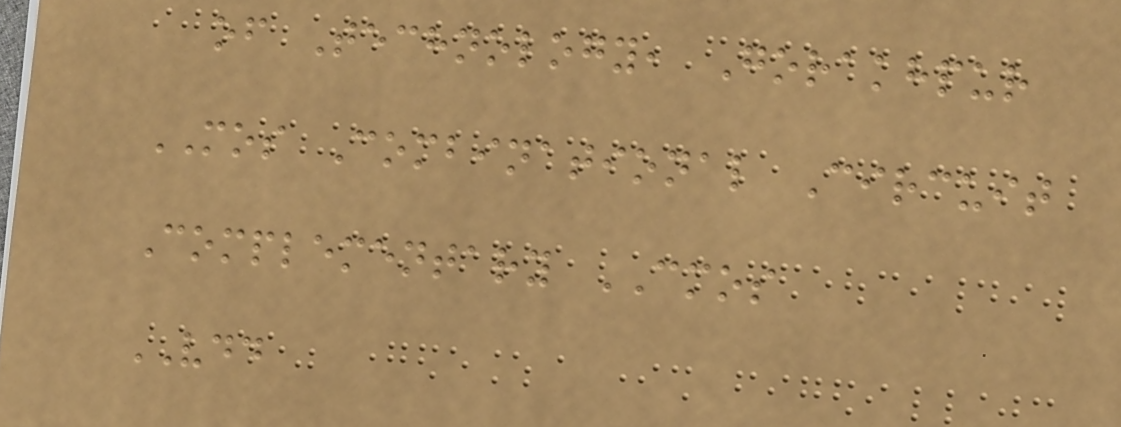of Technology, Gorakhpur
MOS Combinational Circuit
Complementary CMOS
VDD
